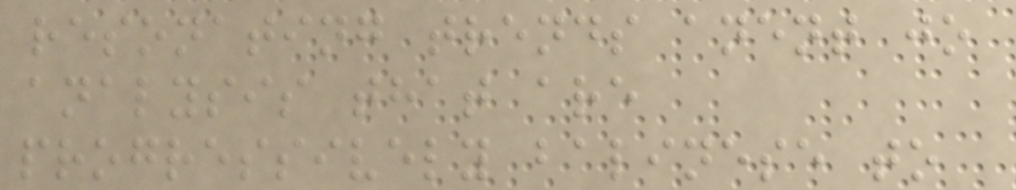resonating trends anent jo
analysis that are
progressively balinese to
